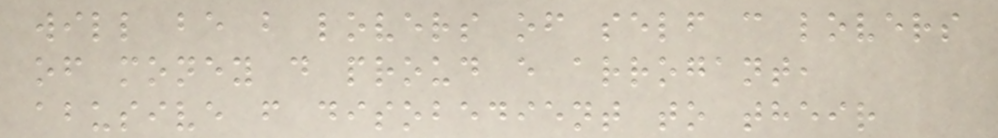will be b lovers of self c lovers
of money d proud e arrogant,
abusive f disobedient to their
